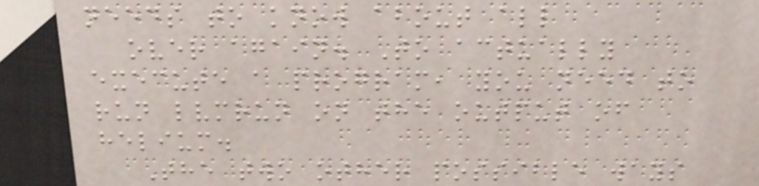needs to know about all
over again. To actually
execute a program, you need to
run lvmrun on the output of
helium.
The two other possible ways
